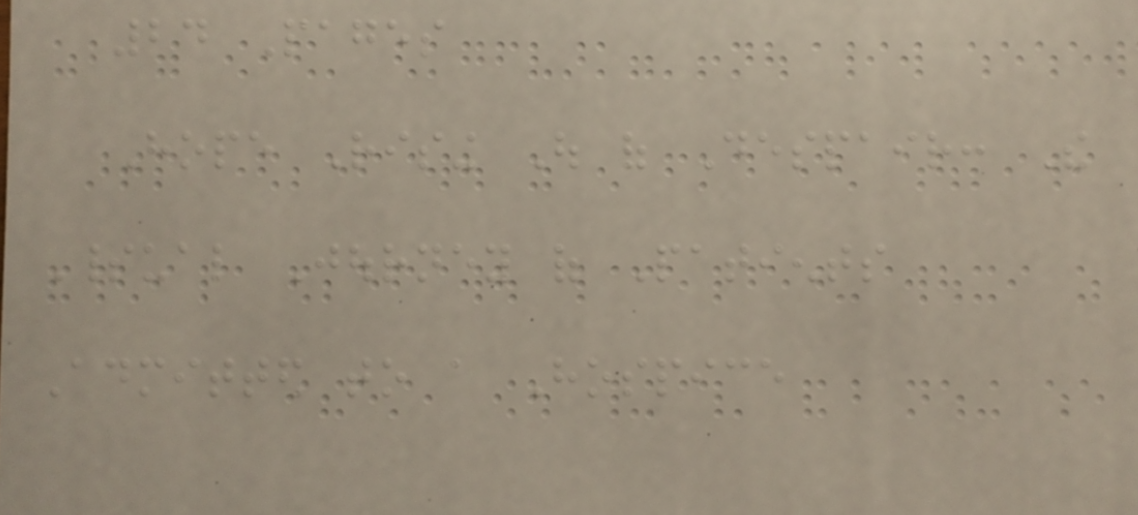24 Pages
Hope Rising Out of Despair: The
Spiritual Journey of Patients
Admitted to a Hospice
